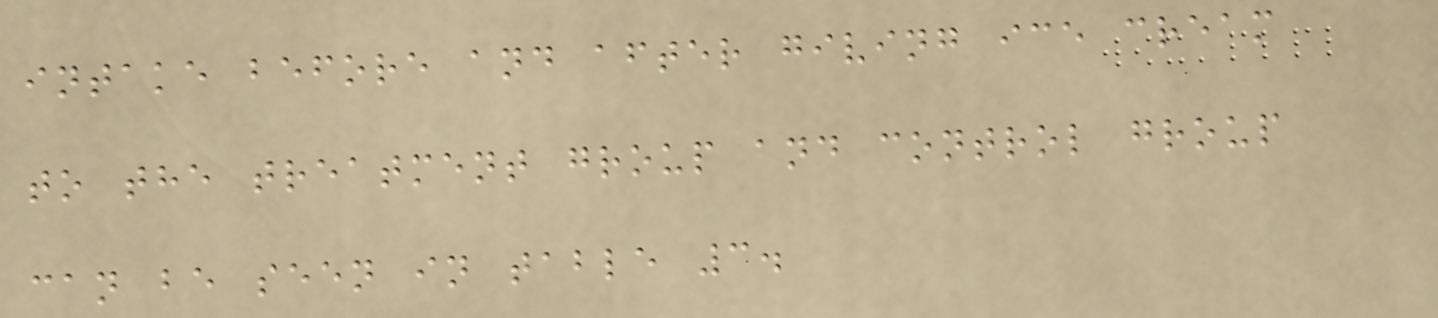intake before and after giving ice cream
to the treatment group and control group
can be seen in table 3.
